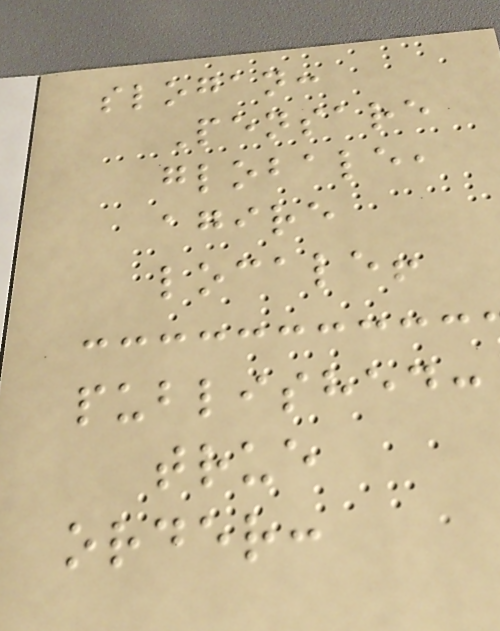slogan:
Pensare
globale,
agire
locale!
published:
true
order:
